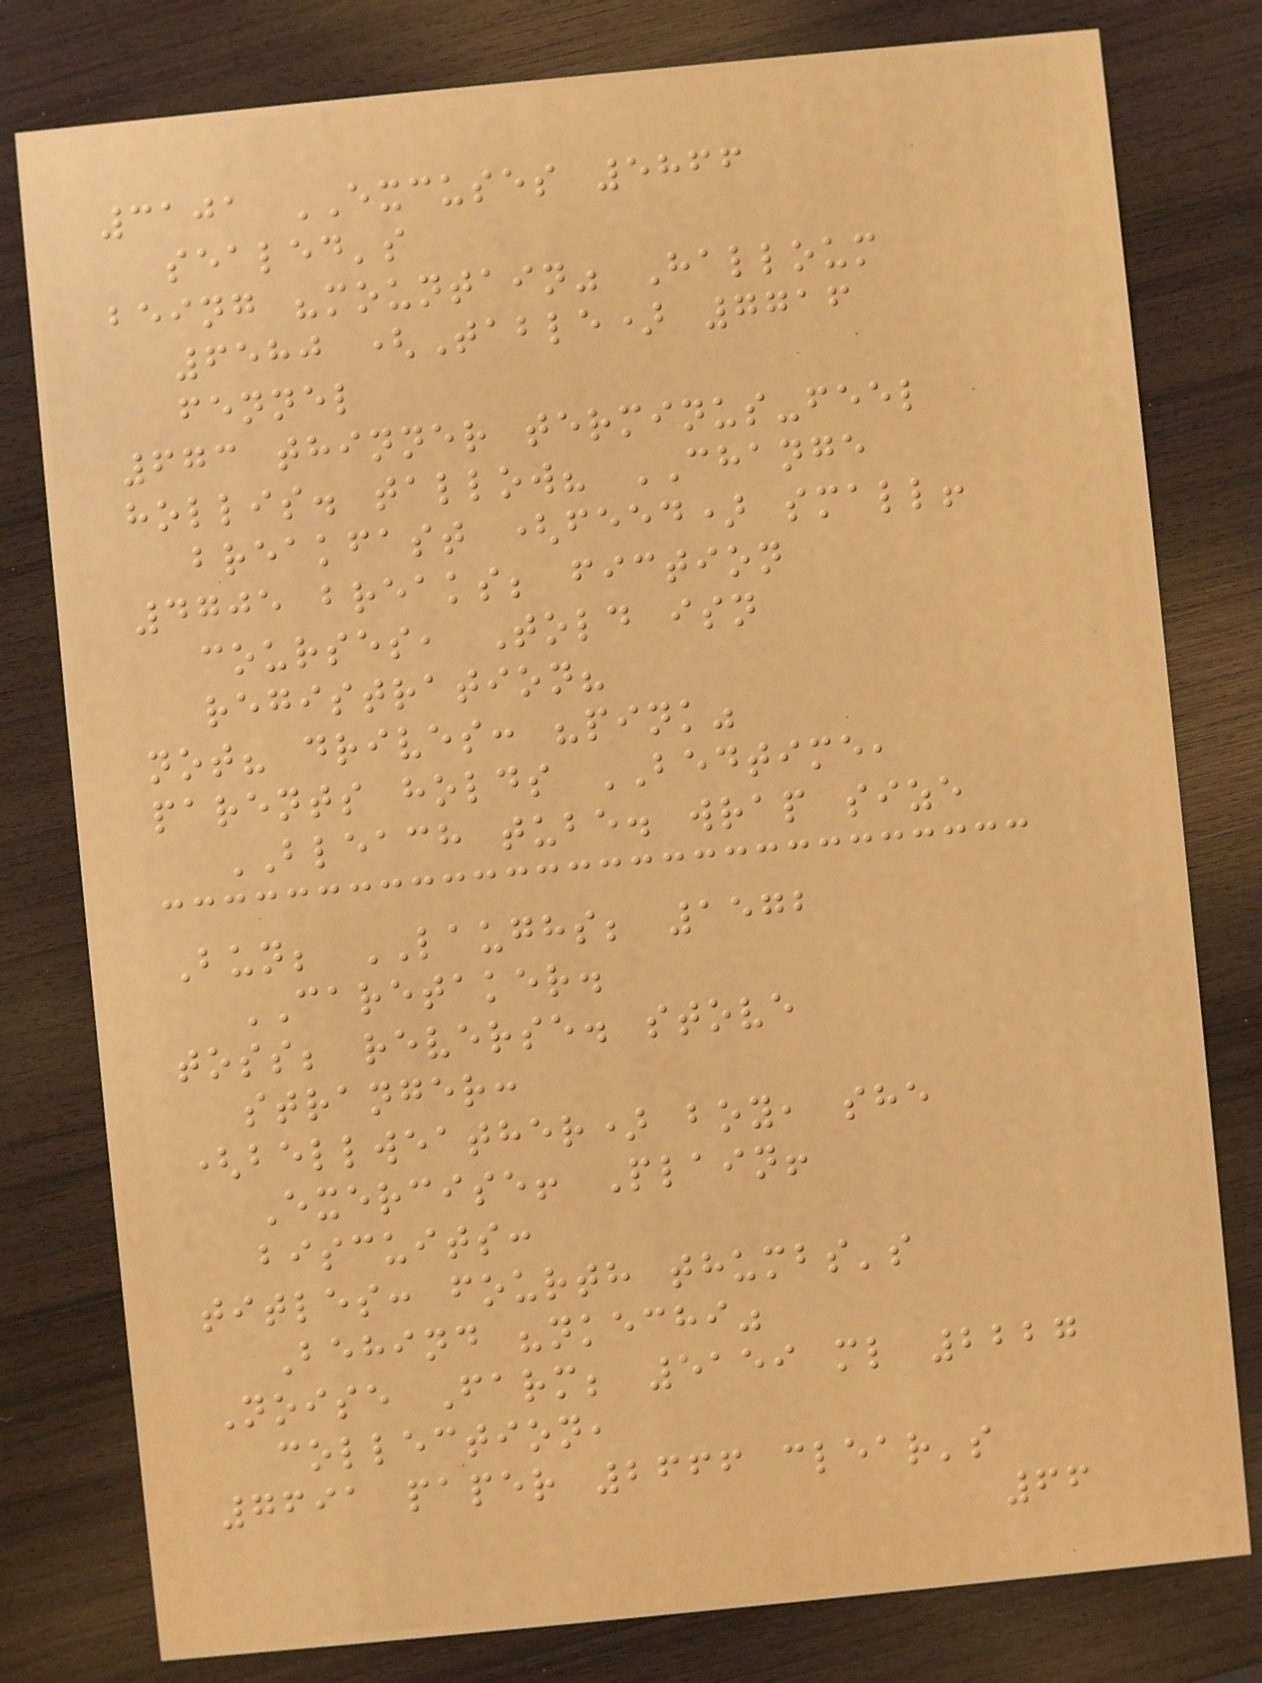3101 EXCUSES 5866
sealed's
being "mountain" Halloum
6580 (Table) 7716
fennel
673 thinner terminus-feel
hollis. tallow? CHANGE
breakfast (feed) small!
4705 breaks; fiction
courses, Told isn
registration?
not? drives: "pink"
parents holds BEDTIME,
BLEACH tube. wrap size
Bun; LAUGHS; 1572
CARETAKER.
toss; reverse. stove
stranger:
(bellweather) boy, she
Exercise! Plain!
biscuits:
titles: fourth thumbs's
Behind "nkechi"
Noise Farm; 5159 ml 2227
collection,
7691 paper 2666 clear's
66
